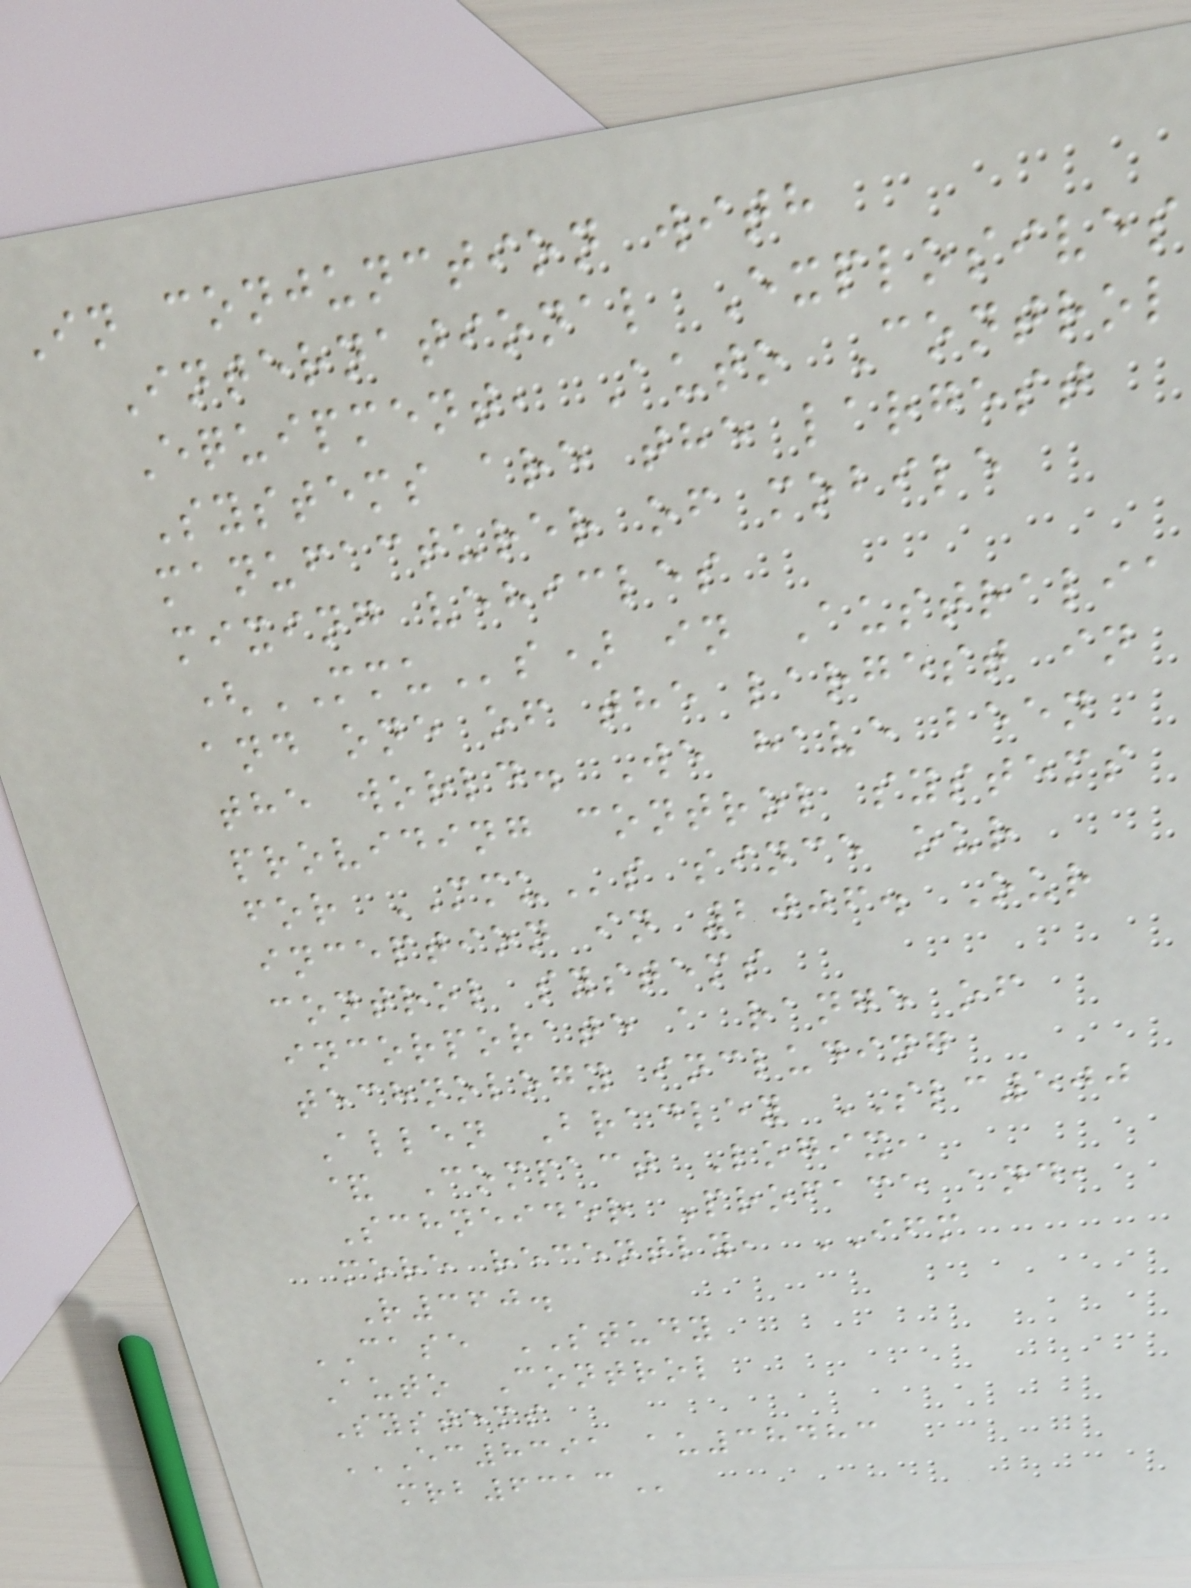In conjunction with
International Explosives
Equipment, Auto Control
Systems are the largest
manufacturer of mobile
mixing vehicles
(MMUs) in Australia
and one of the largest in
the world. We have been
providing control systems
for MMUs since our
inception in 2006. Our
control systems
incorporate a range of
technology including
Allen Bradley SLC500
& Compact Logix,
Schneider Proface and,
more recently, IFM
R360.
CASE STUDY
Auto Control
Systems
EC8391 AU38483
